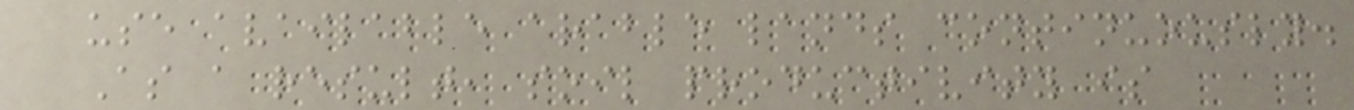use available arable lands continuously.
As a result, soil productivity is
